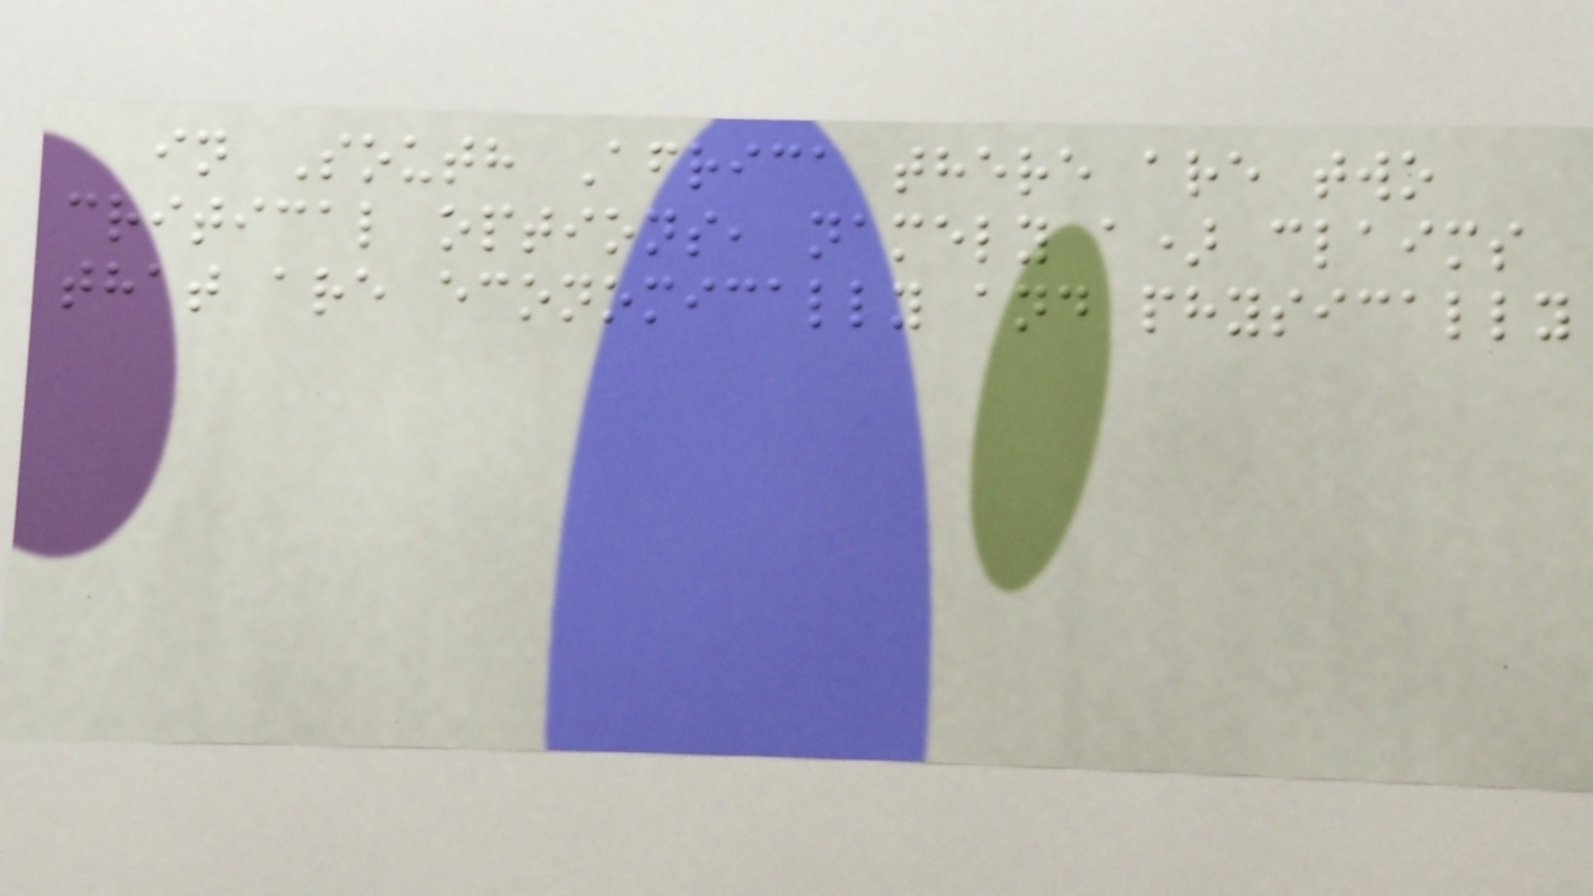in South Africa there are two
critical options, namely a) claims
that are economically and physically
